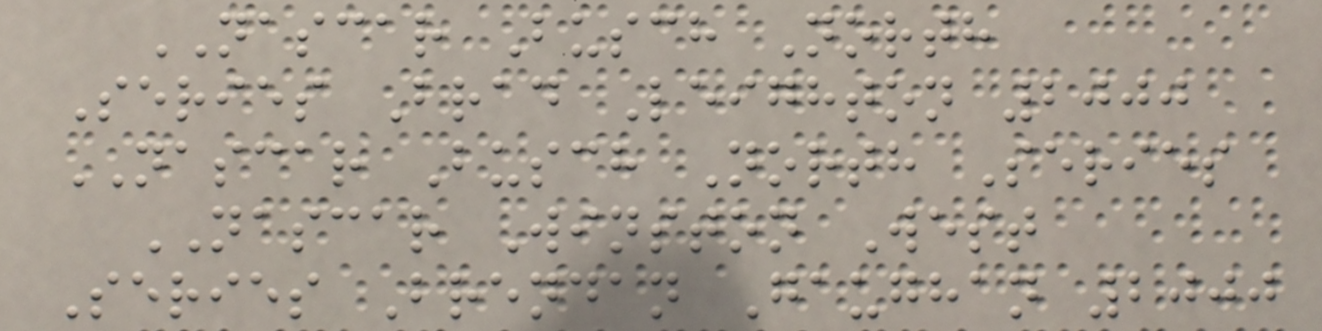NASCAR Busch North
Series Brad Leighton 2000
NASCAR Busch North Series
NASCAR Winston West
Series Brendan Gaughan 2000
